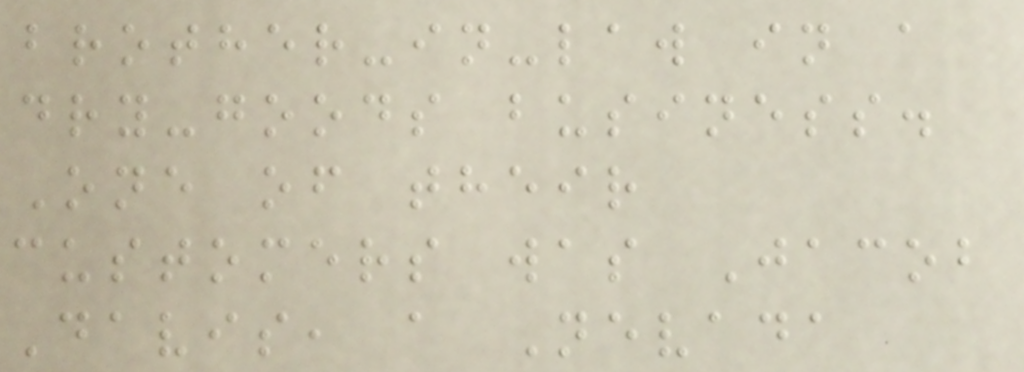brother-in-law in a
dry-goods business.
One of their
customers was Jacob
Davis, a Nevada
